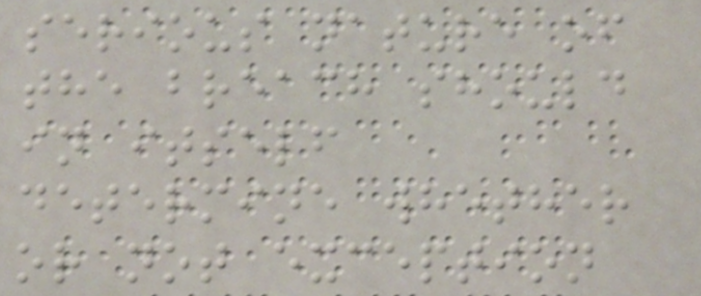serious nature of
the breach should
in itself
determine whether
or not exception
